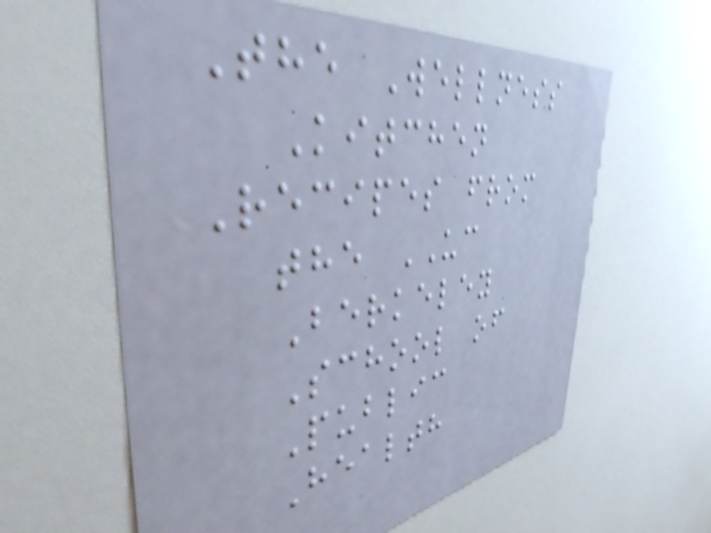The Wellness
Kitchen
Recipes from
the UC
Berkeley
School of
Public
Health
